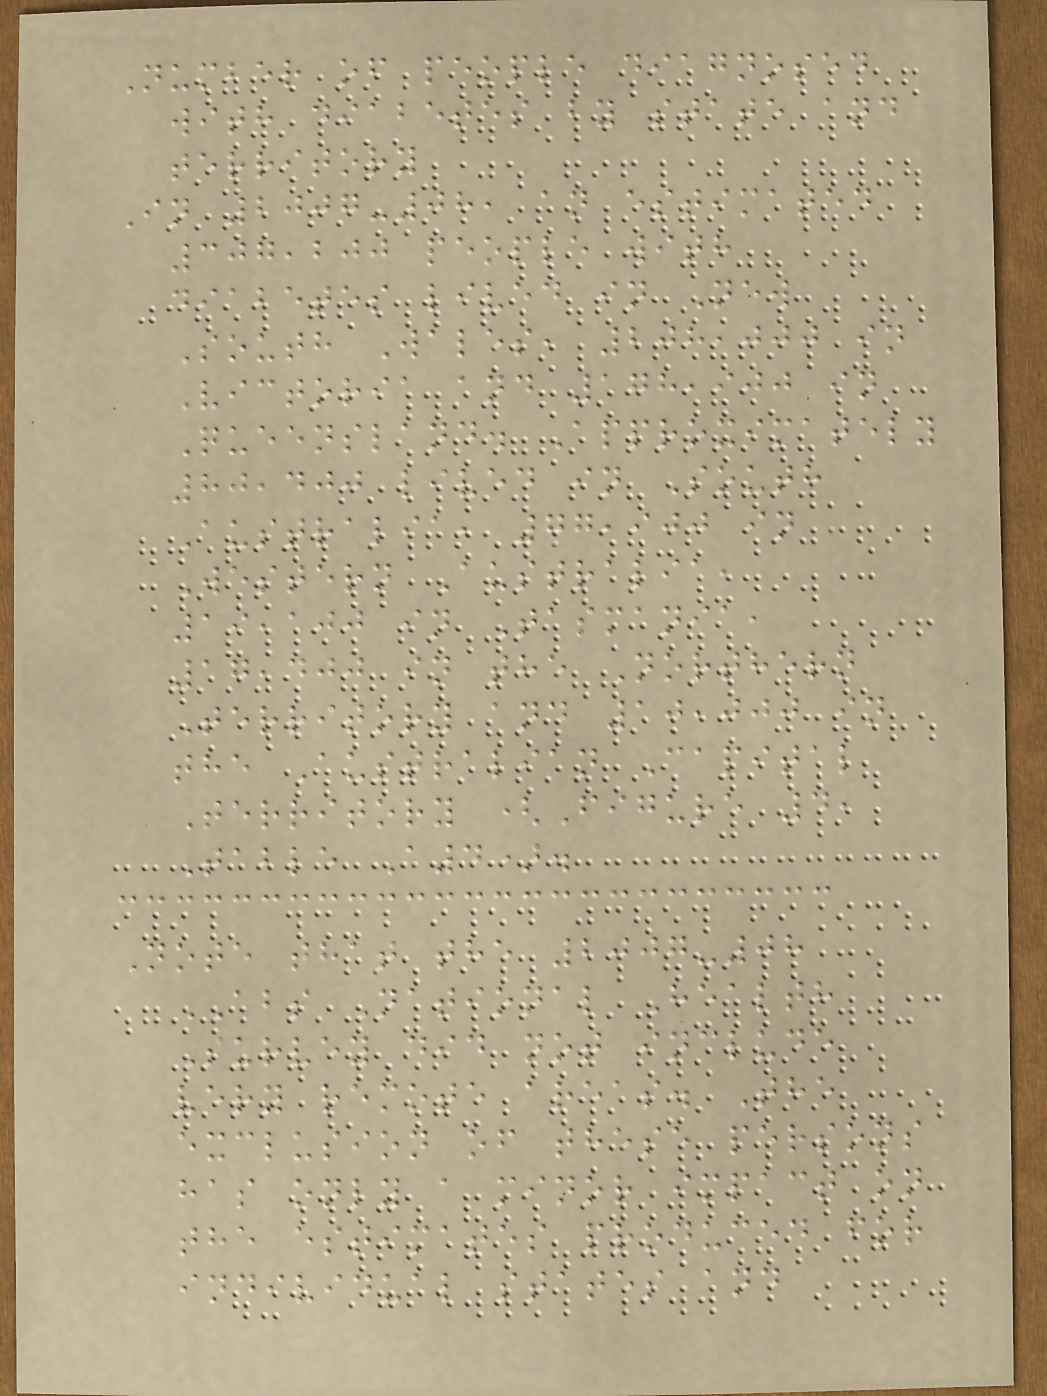Number of people diagnosed
with diabetes by state and
territory
In 2007-08, an estimated
307,200 people with
diabetes lived in New
South Wales, 208,000 in
Victoria and 178,900 in
Queensland. Approximately
80,400 lived in South
Australia, 77,900 in
Western Australia,
19,100 in Tasmania,
17,400 in the Northern
Territory and 10,000 in
the Australian Capital
Territory (Figure 4,
Table A4).
Note that the 2007-08
ABS National Health
Survey did not include
very remote areas. The
exclusion of these persons
has only a minor impact on
the estimates produced for
individual states and
